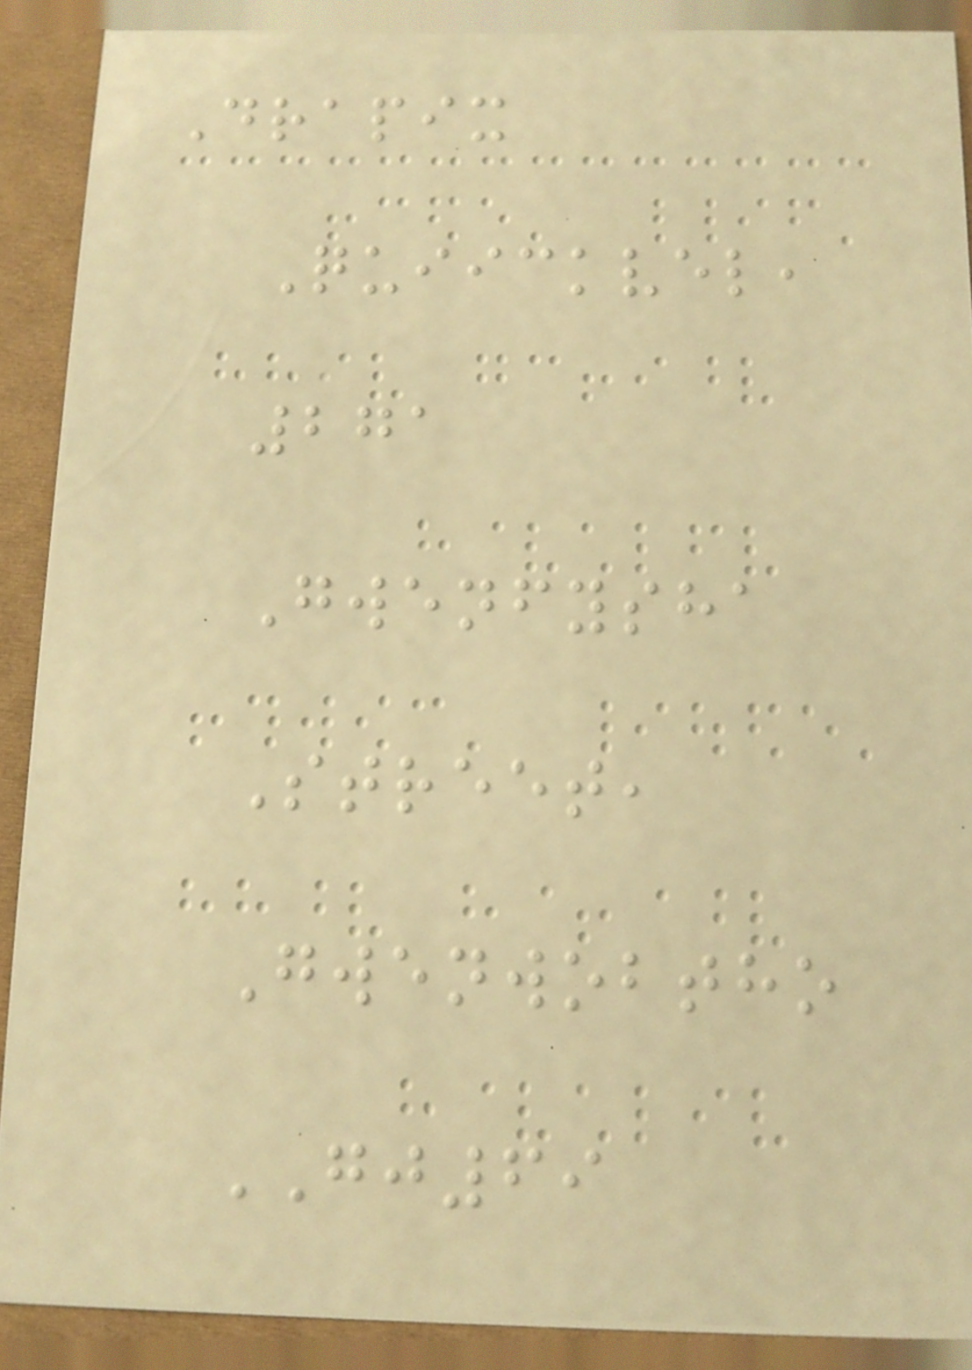Drapix
Quiickvel,
271
Gwenfysha
Street,
Gwenwobtho
GJ69
